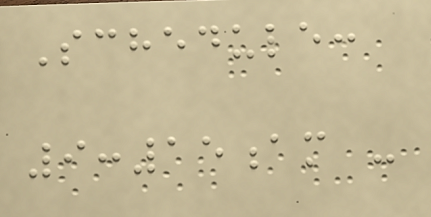Schedule:
9:15am -
